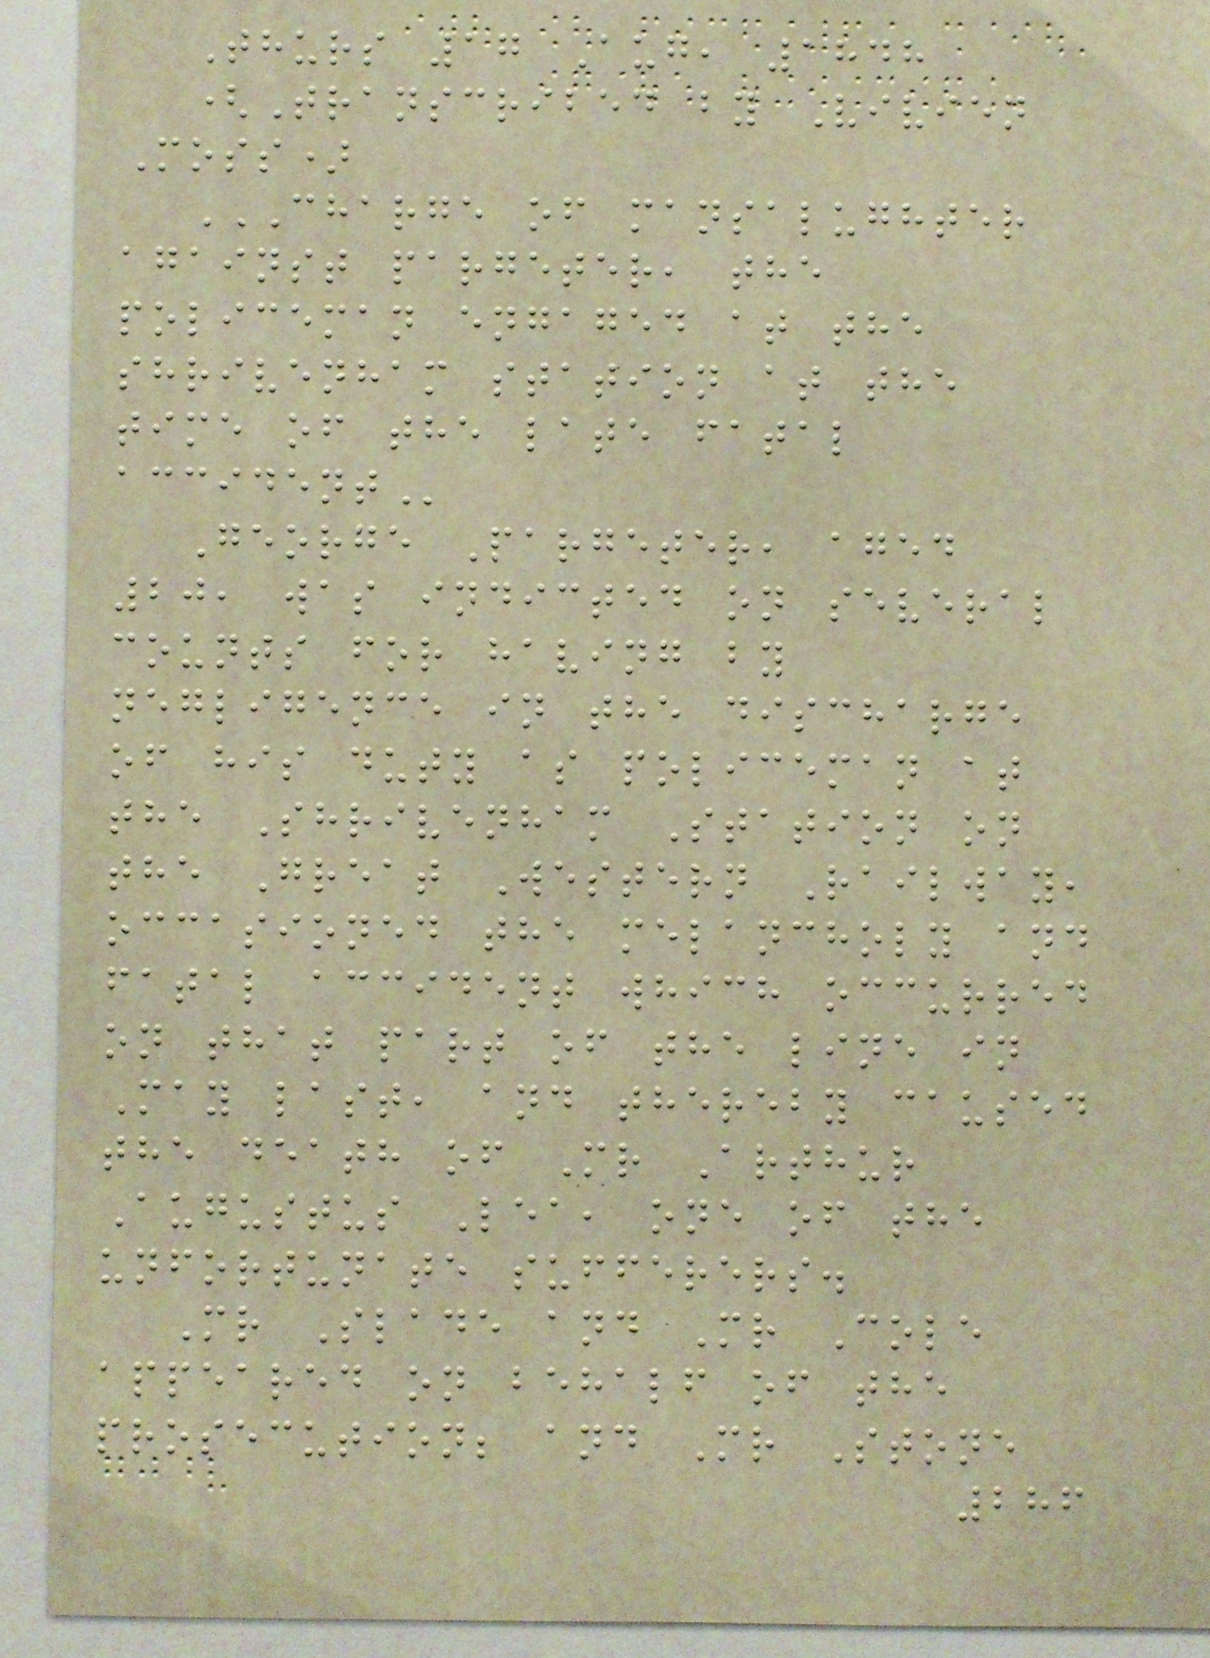Thurs 17 Aug, 1848
(Transcribed by Vivien
Moss)
CHARGE OF MANSALUGHTER
AGAINST PARGETER, THE
POLICEMAN ENGAGED AT THE
SHRIVENHAM STATION AT THE
TIME OF THE LATE FATAL
ACCIDENT
George Pargeter, aged
20, was indicted on several
counts for having by
negligence in the discharge
of his duty as policeman at
the Shrivenham Station on
the Great Western Railway,
occasioned the melancholy and
fatal accident which occurred
on that part of the line in
May last, and thereby caused
the death of Mr Arthur
Augustus Lea, one of the
unfortunate sufferers.
Mr Slade and Mr Cole
appeared on behalf of the
prosecution; and Mr Stone
286
